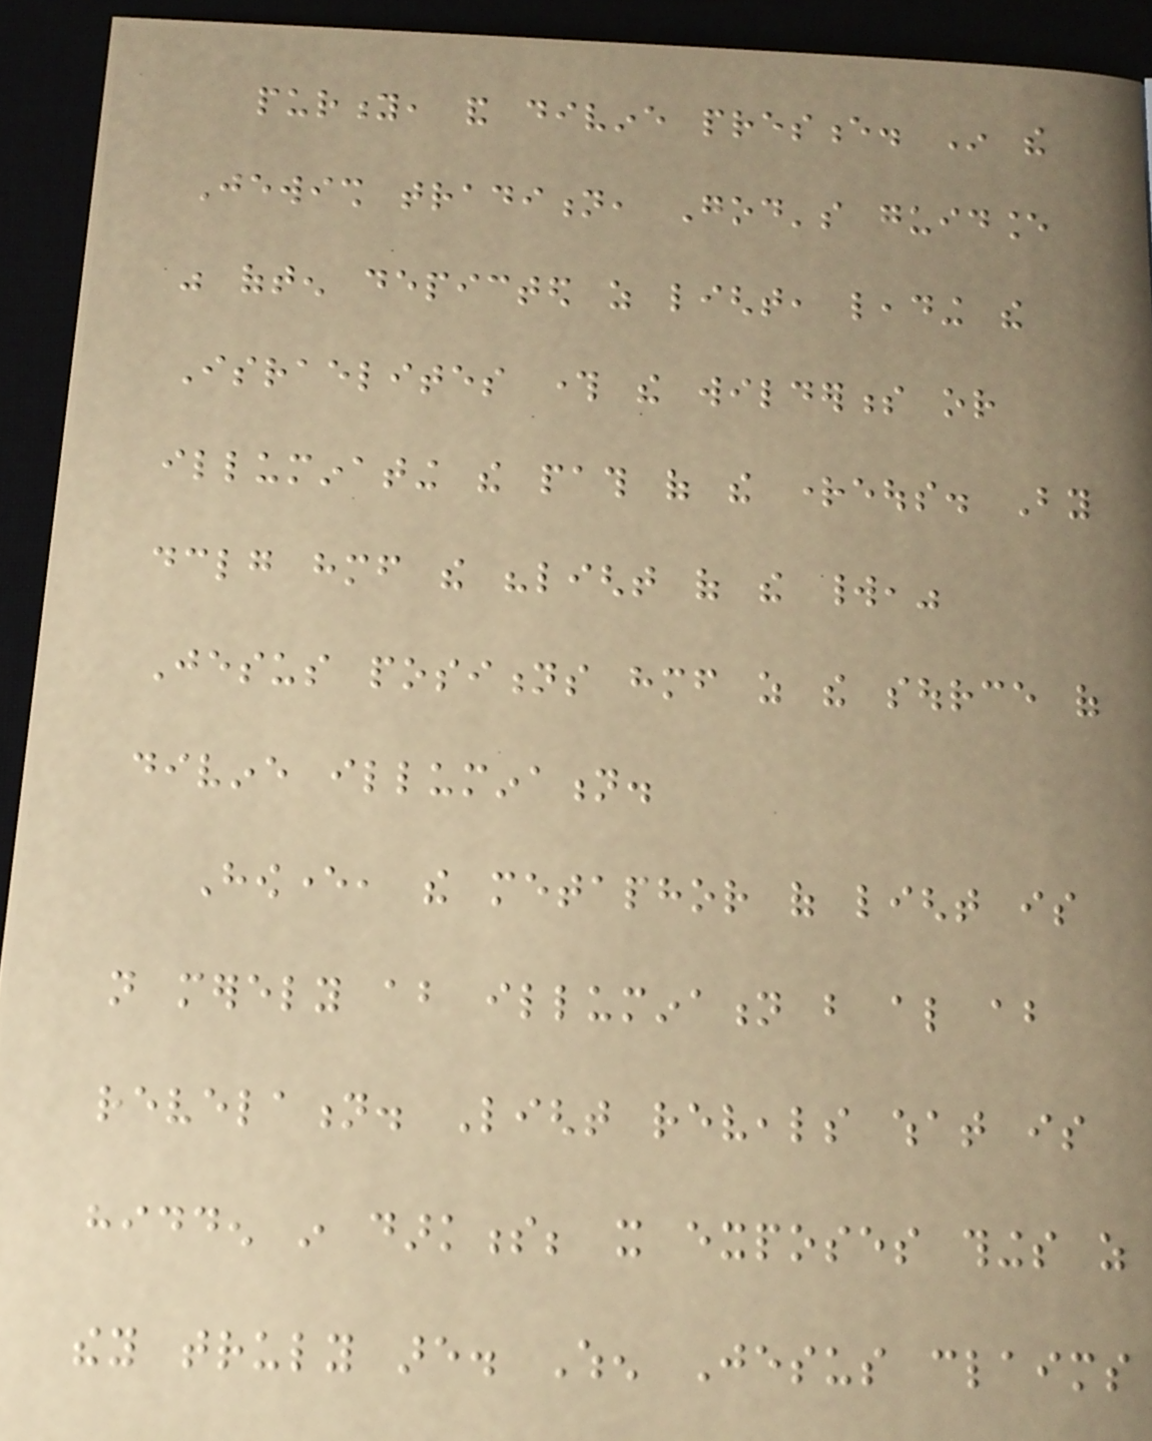purity, and divine presence. In the
Jewish tradition, God's guidance
was often depicted as light, leading the
Israelites through the wilderness or
illuminating the path of the righteous. By
declaring himself the "light of the world,"
Jesus positions himself as the source of
divine illumination.
However, the metaphor of light is
not merely about illumination but also about
revelation. Light reveals what is
hidden in darkness; it exposes things as
they truly are. When Jesus claims
